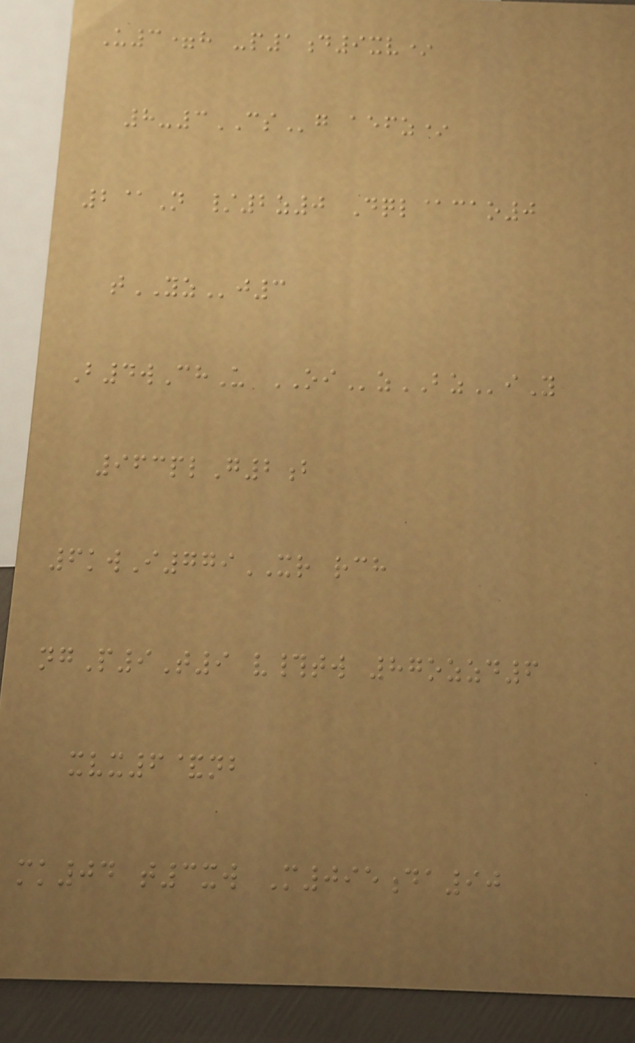U3=h -p1d9xv*
8-3CSg aefz*
2@N /2z0 Dql@cao0
tYZj3
B4wChU OIzBZiY
963plG2b
6kwI779XR rch
ngP9T9 v#tw 87ozzd6
xvx6&nb
mk04 t3xw M095da90
